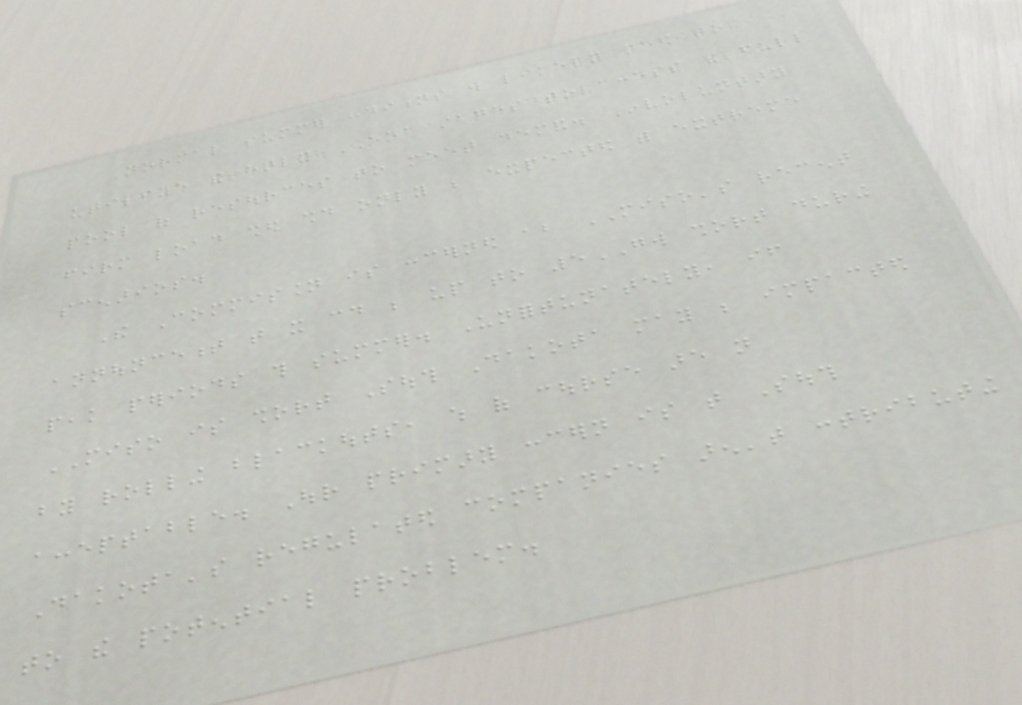Normal summer conditions will likely need to
utilize the early EEA stages to access the full
pool of resources to meet demand. Involuntary
firm load shed should only be expected with extreme
scenarios.
The Commission is concerned about MISO's recent
announcement that it could be up to 5GW short during
peak periods this summer. Unfortunately, if
MISO is short South Dakota may be impacted
by rolling blackouts, which of course are not
acceptable. Our primary concern is that South
Dakota's regulated companies aren't contributing
to the potential problem.
